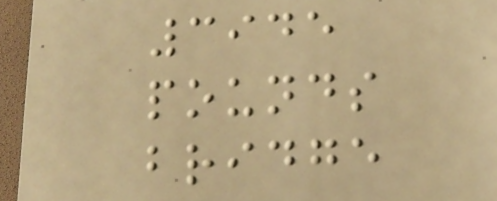3945
pounds
bridge
